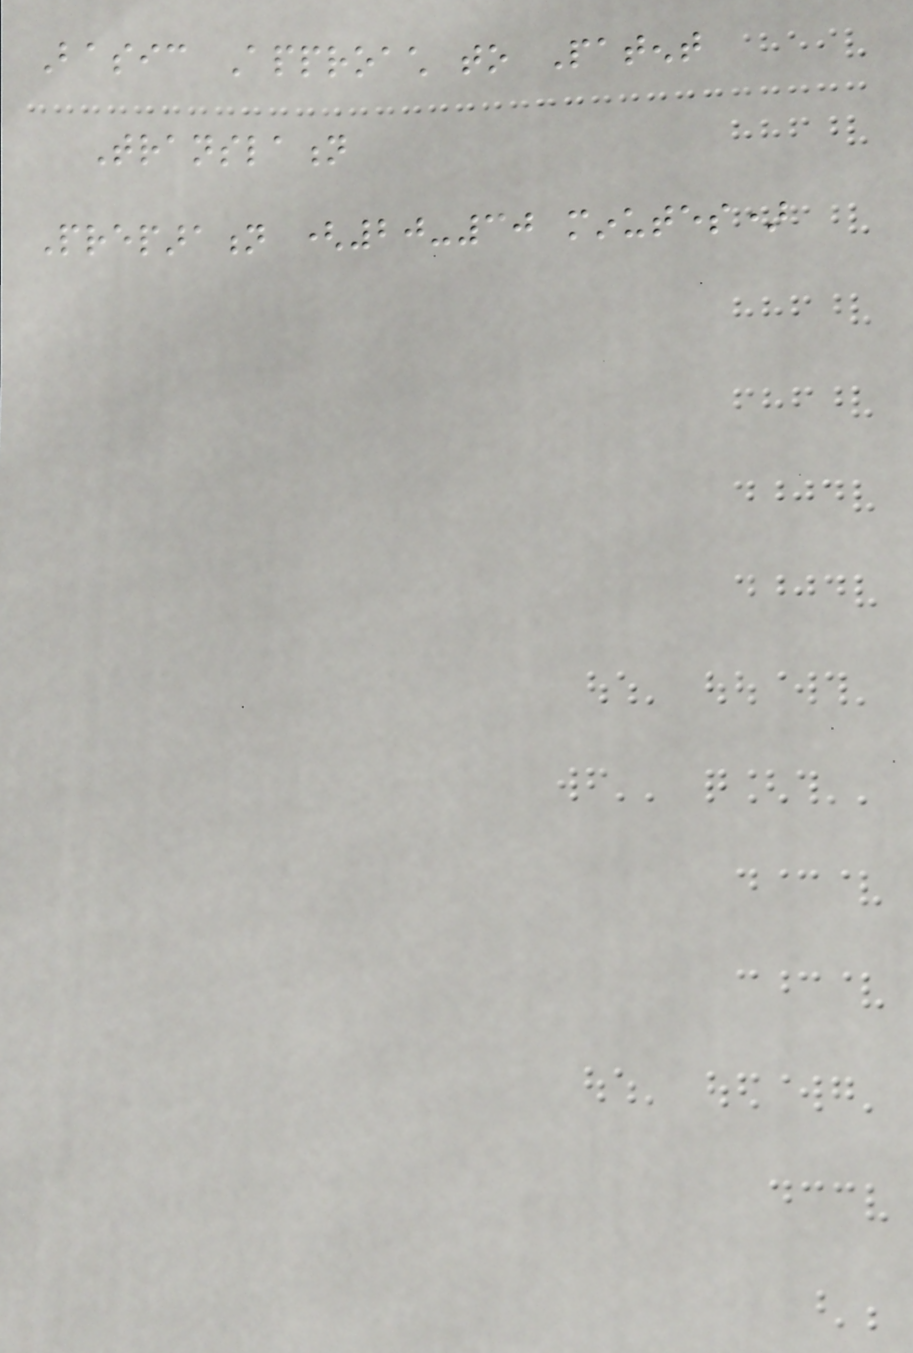Basic Approach to Patent
Translation
Preparation (20-30 minutes)
